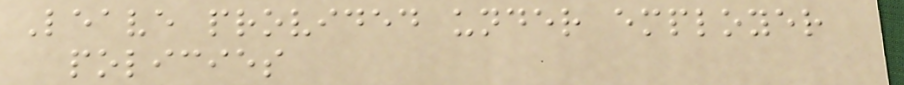Leave provided under employer
policies
